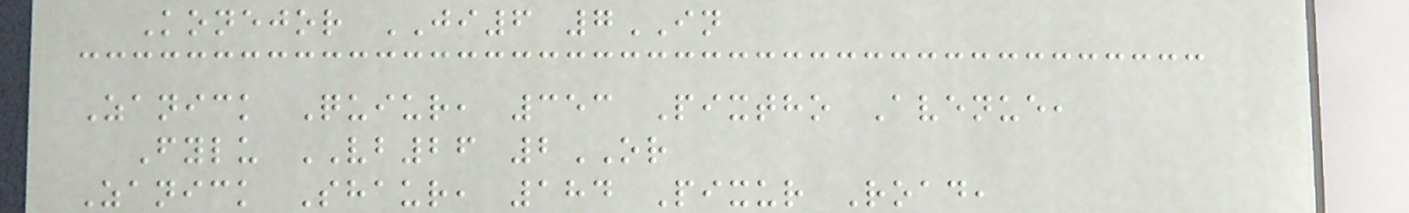Konejor JI6 7IN
Zanick Quiur, 353 Pixtho Avenue,
Fylu VB26 2OR
Zanick Shaur, 184 Pixur Road,
